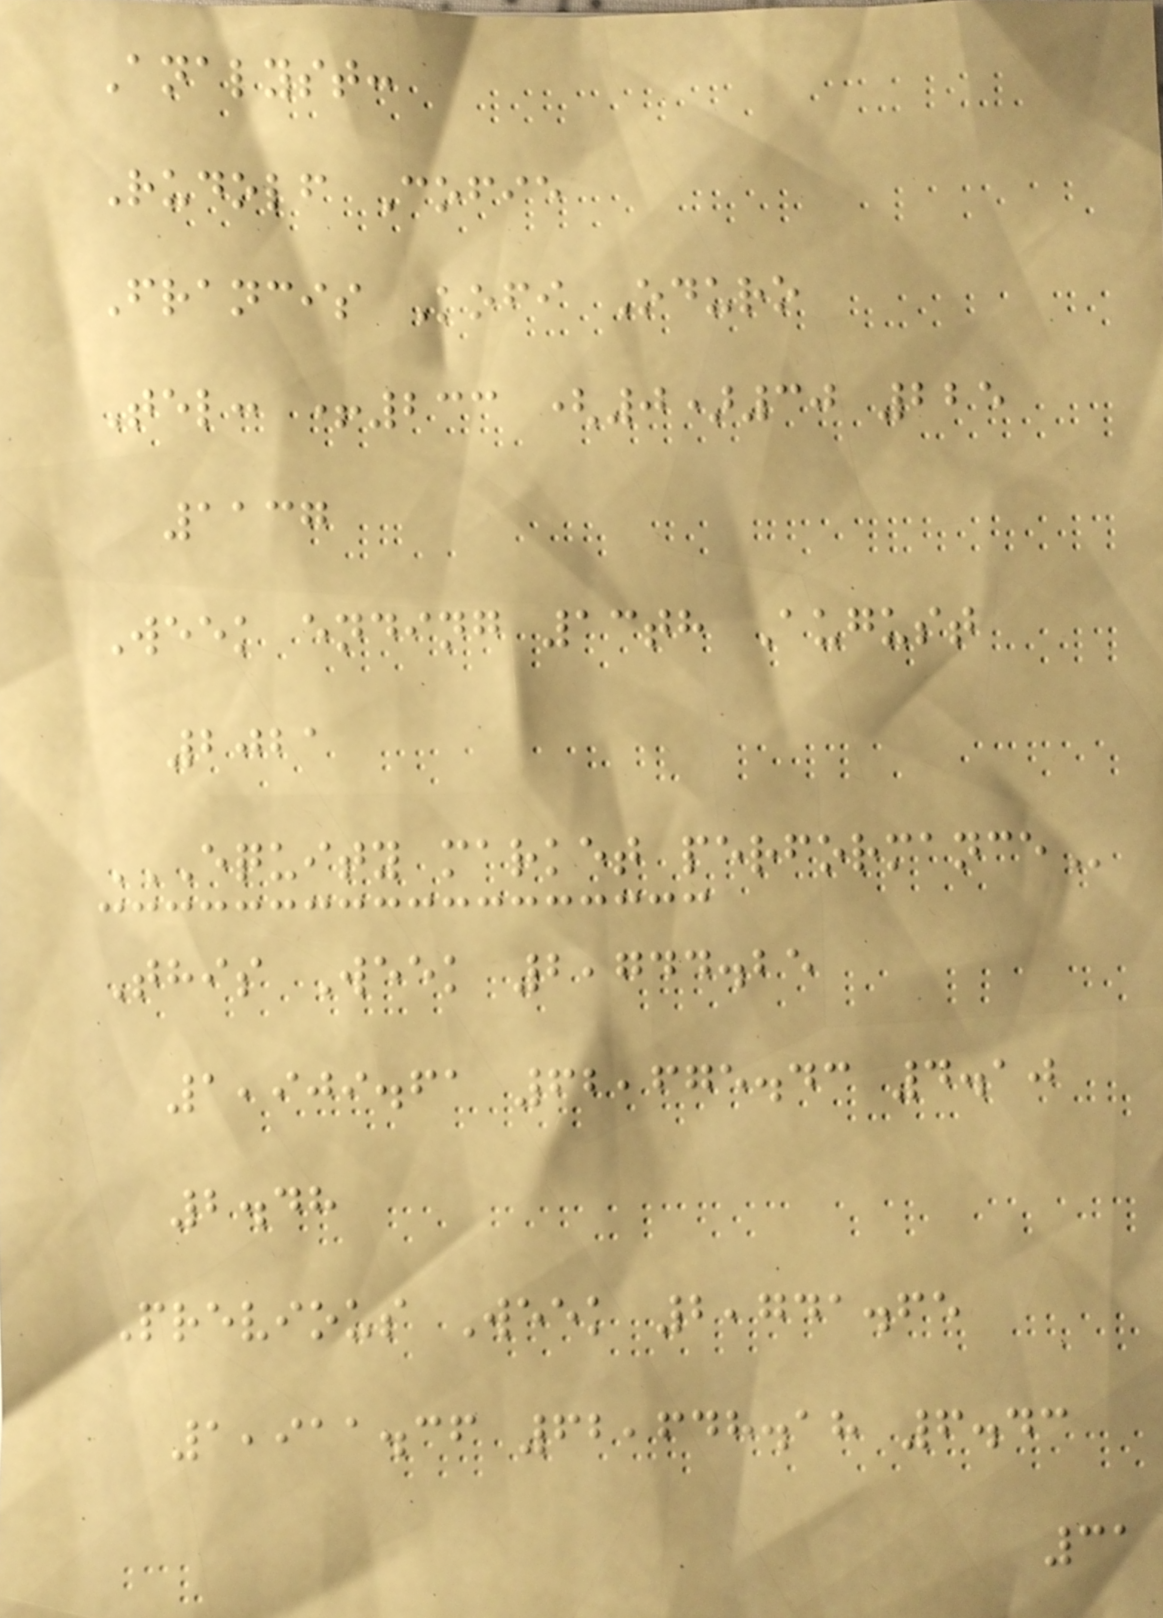Analyst:
Rudolf Cofie
Francis Kofi Oduro
Tel: +233 (0)30 225
1137
Week ending 13th August
2021
EQUITY MARKET PERFORMANCE
This Week 2,744.25
1,909.61 62,675.43 4.10
2.48
Previous Week 2,741.65
1,911.36 62,648.18 6.43
31
